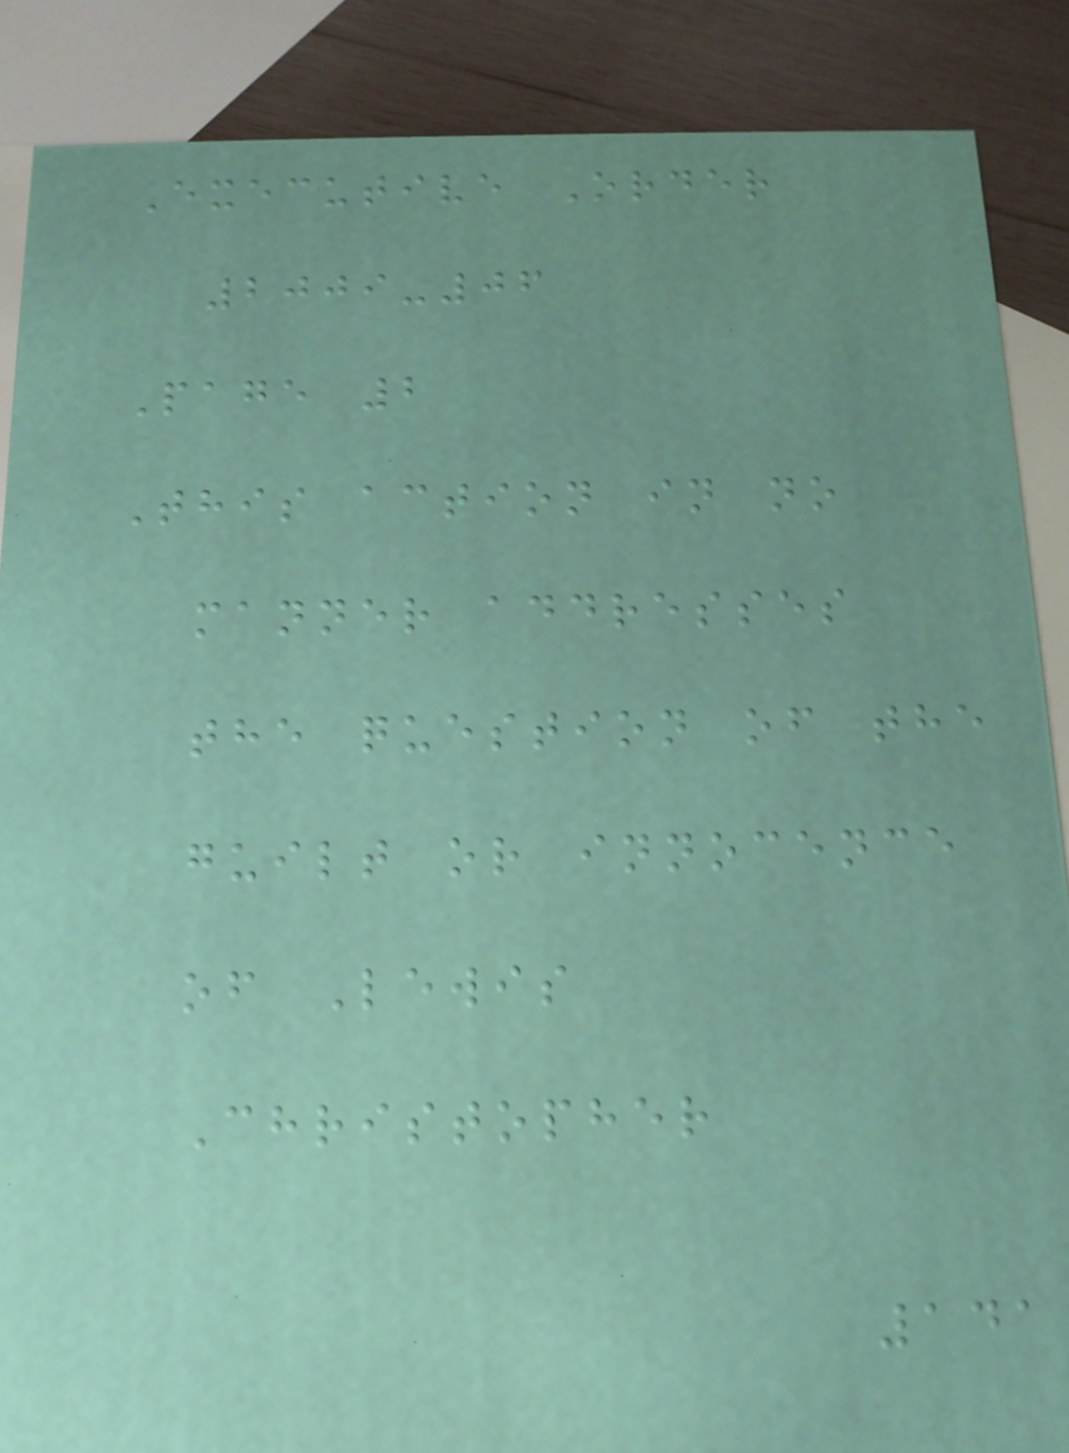Executive Order
2009-06
Page 2
This action in no
manner addresses
the question of the
guilt or innocence
of Lewis
Christopher
141
